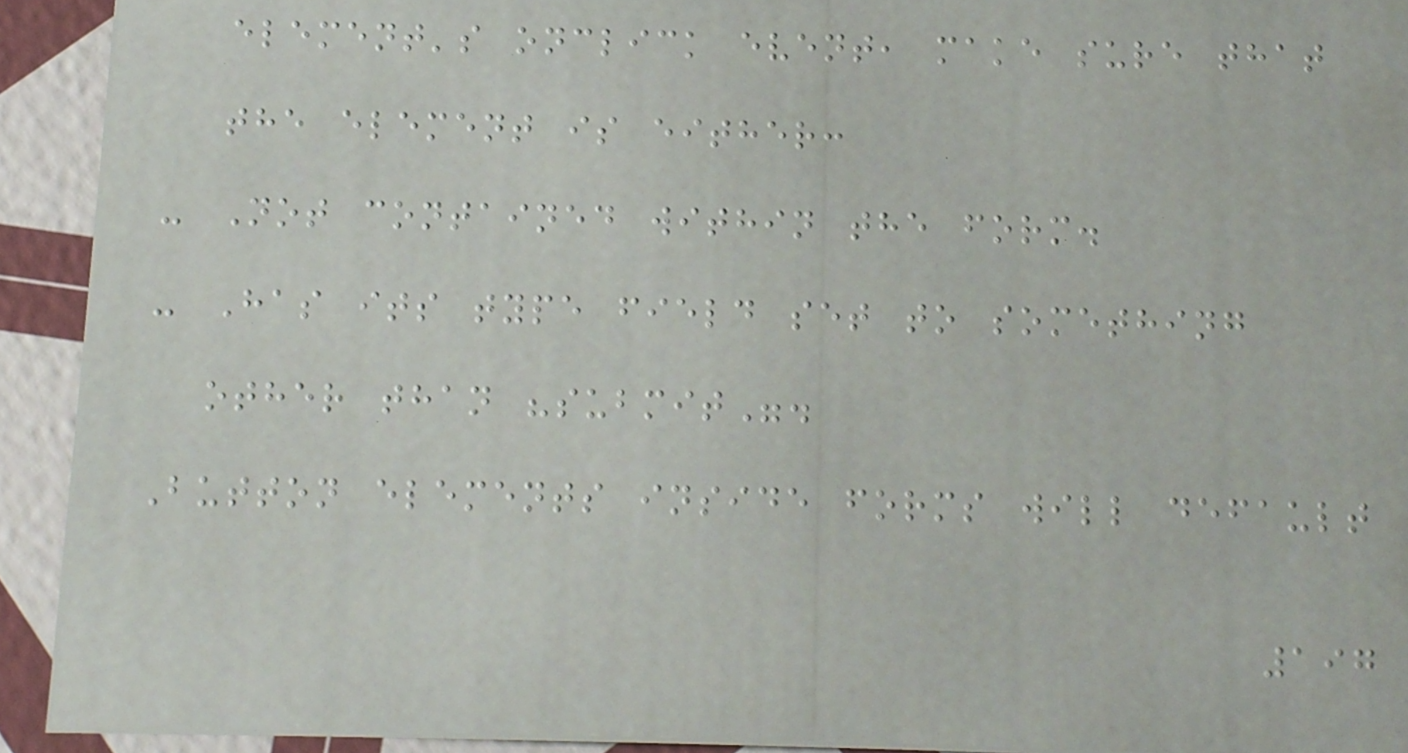element's onclick event, make sure that
the element is either:
- Not contained within the form.
- Has its type field set to something
other than "submit".
Button elements inside forms will default
197
